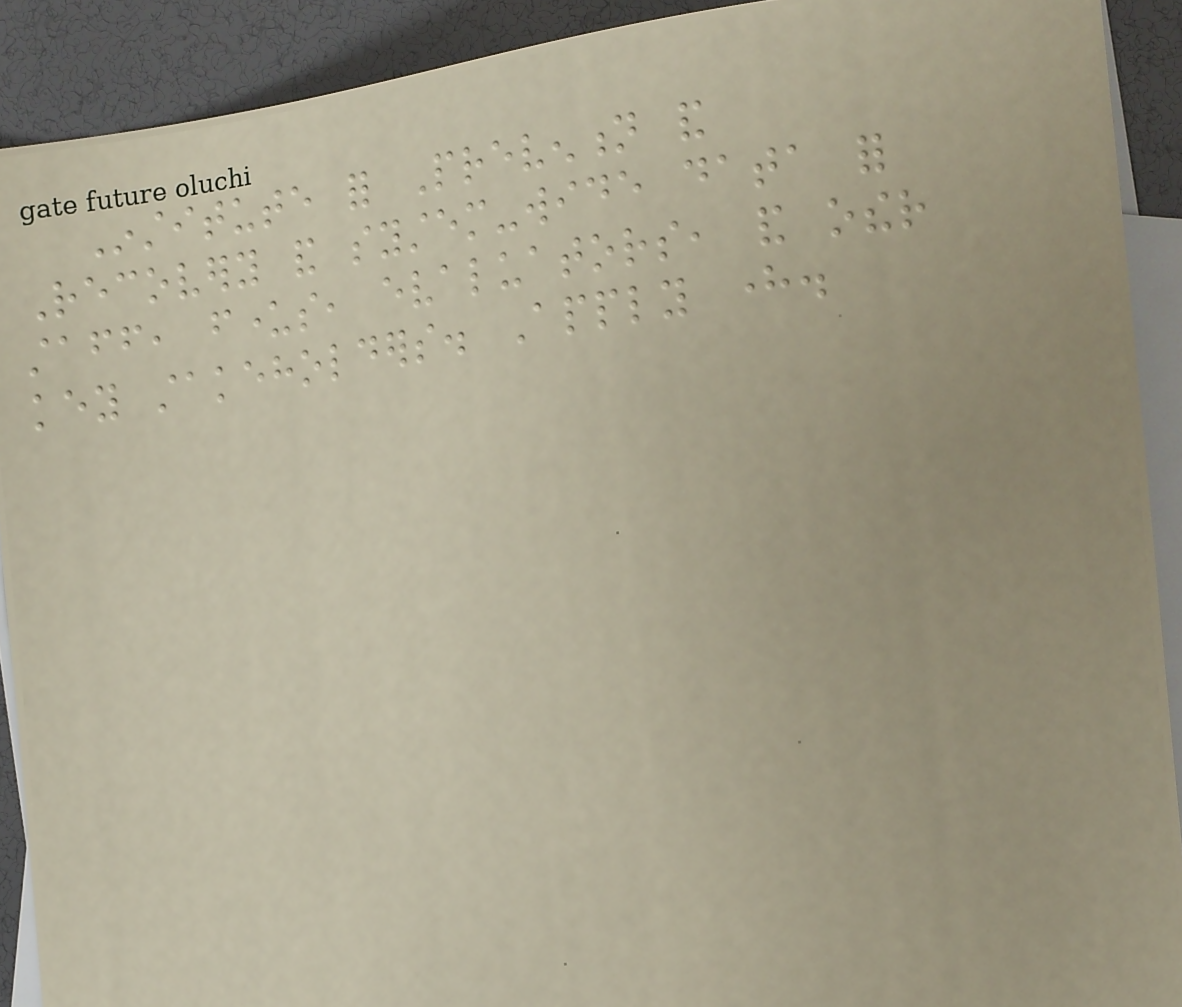Institute for Prevention and
Recovery and system-wide data for
staff, funders, evaluators, and other
key stakeholders. Apply here.
